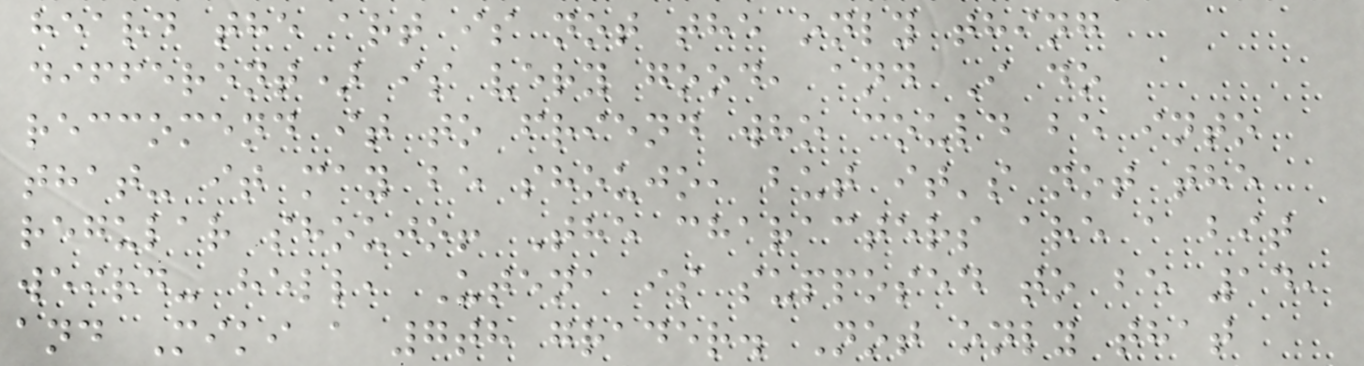heard the art is not the only thing
different) is very good, and I do
reccomend it to friend who could be into
that- it may be shoujo, but it's not the
regular shoujo! The characters are a bit
weird- hell, Utena is supposed to be 14,
and Miki a 7th grader. Not only that
